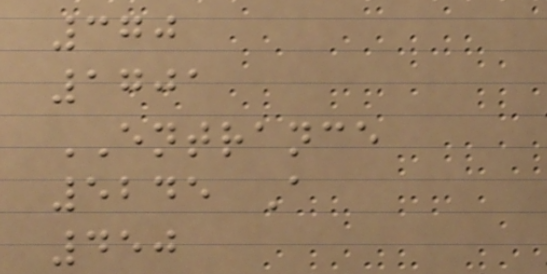370
1701
ENTRANCE
5245 A
450
